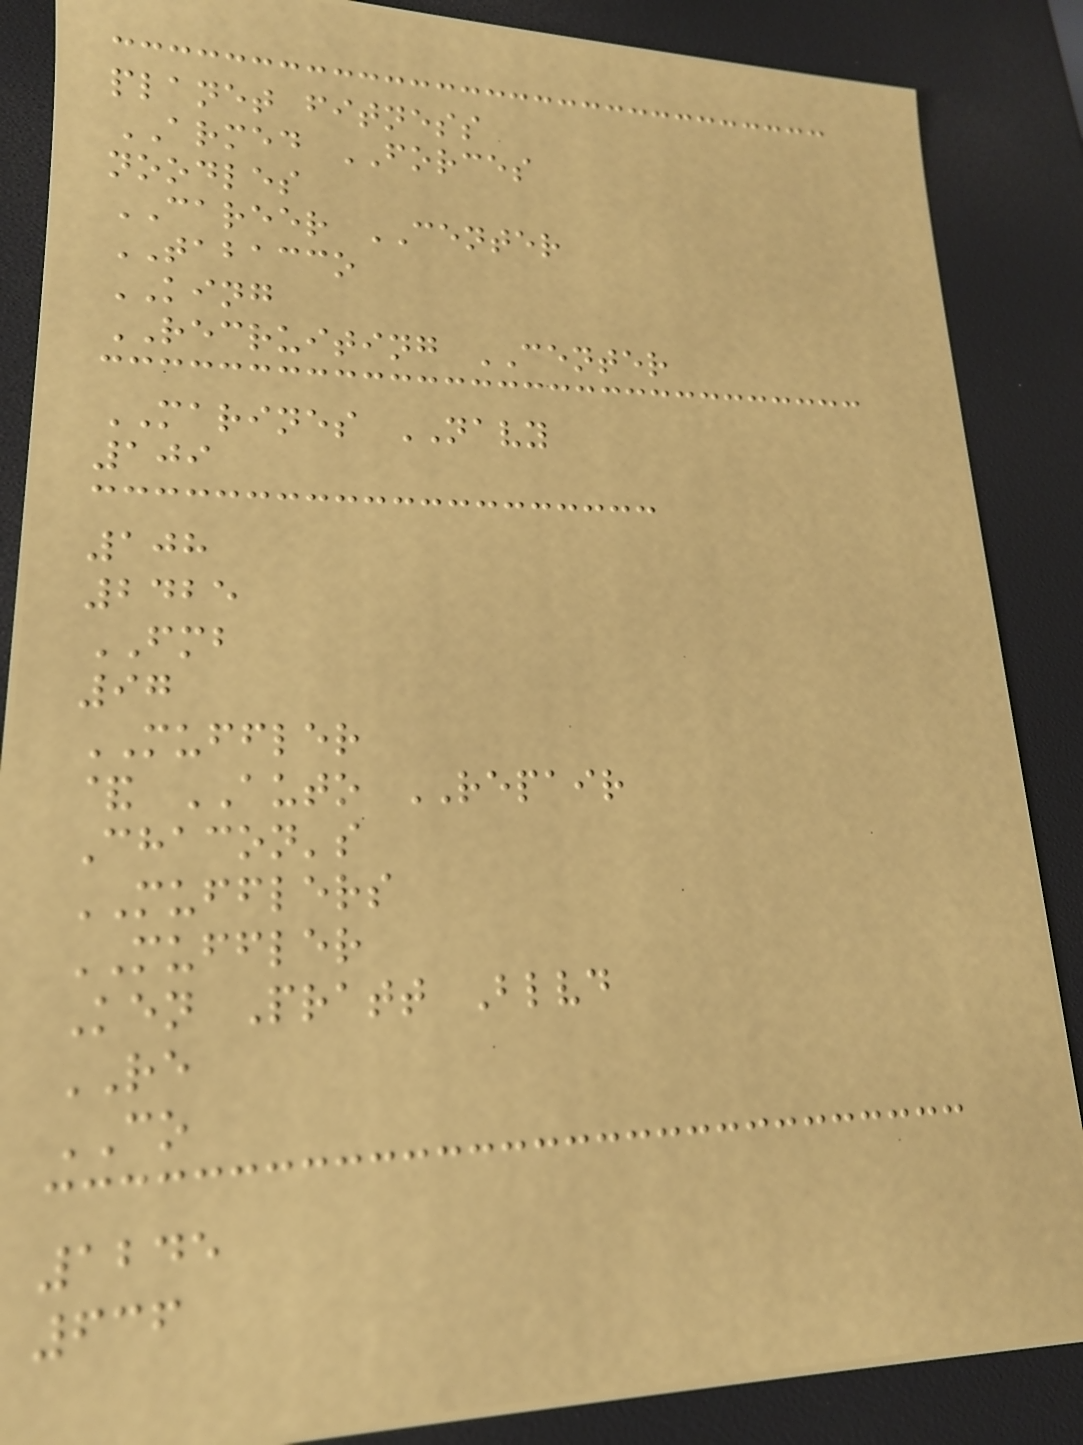planet fitness
ARMED FORCES
noodles
CAREER CENTER
TABACCO
KING
RECRUITING CENTER
MARINES NAVY
109
108
2425
FMB
97
MUFFLER
& AUTO REPAIR
Chacon's
MUFFLERS
MUFFLER
Ken Pratt Blvd
RE
CO
1245
636
